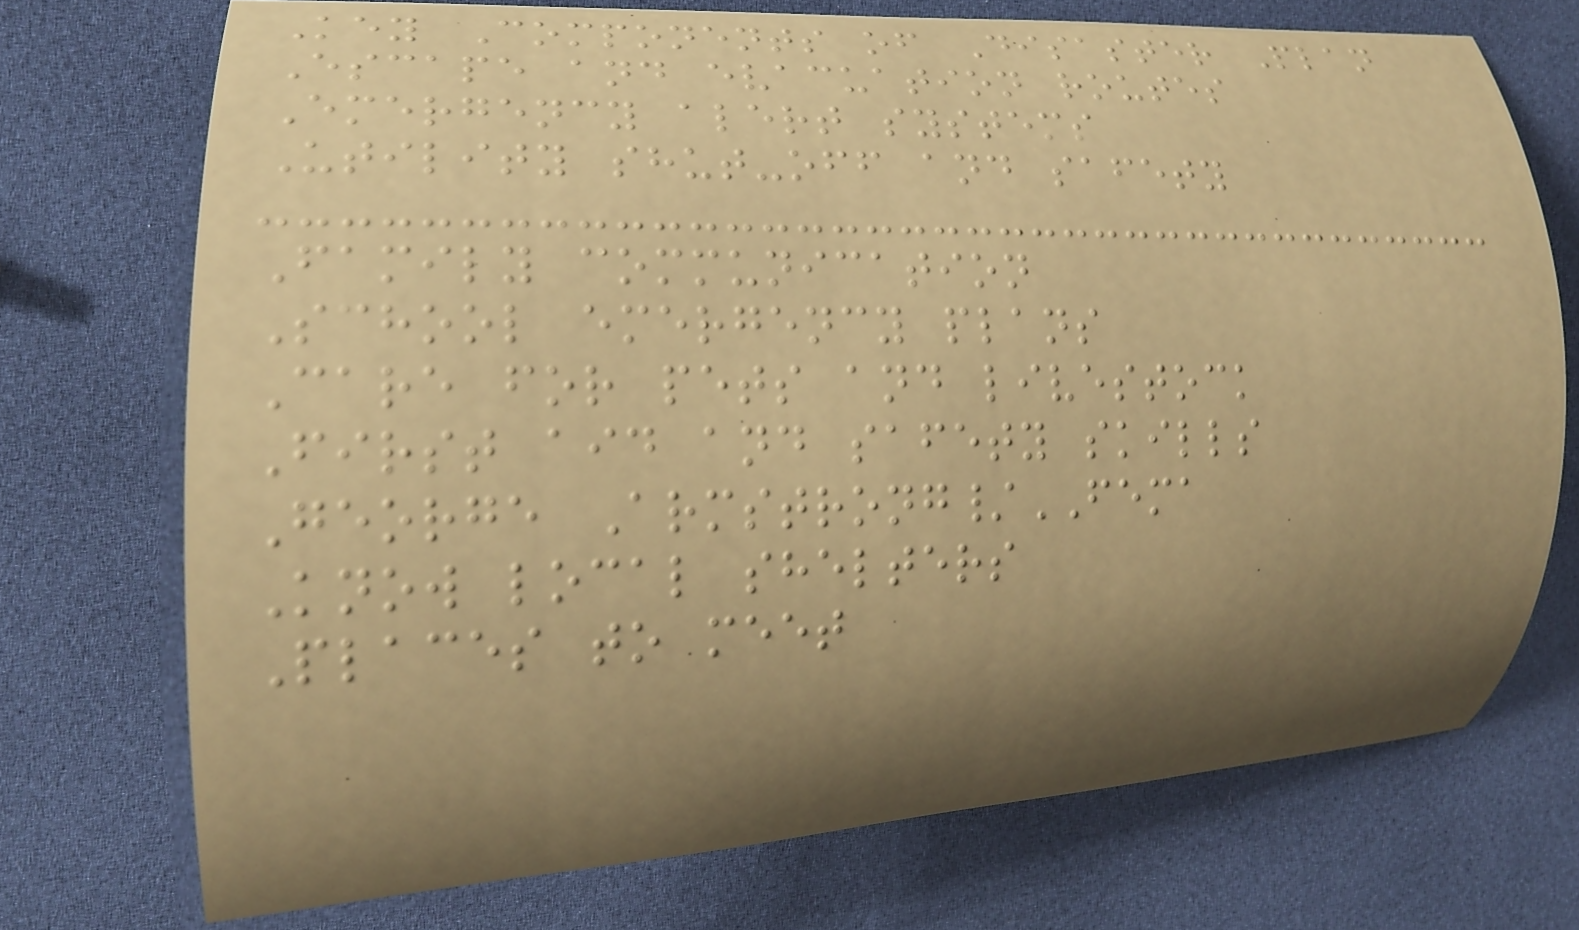Key Components of Disaster Plan
Escape and evacuation routes
Emergency alert systems
Utility shut-off and safety
Family communication
School emergency plans
Care for pets and livestock
First aid and safety skills
George Armstrong/FEMA
Know local shelters
Places to meet
